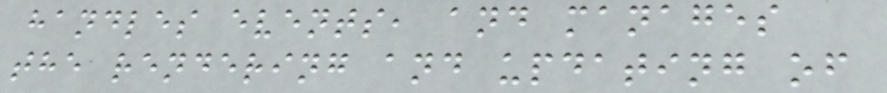handles events, and manages
the rendering and updating of
